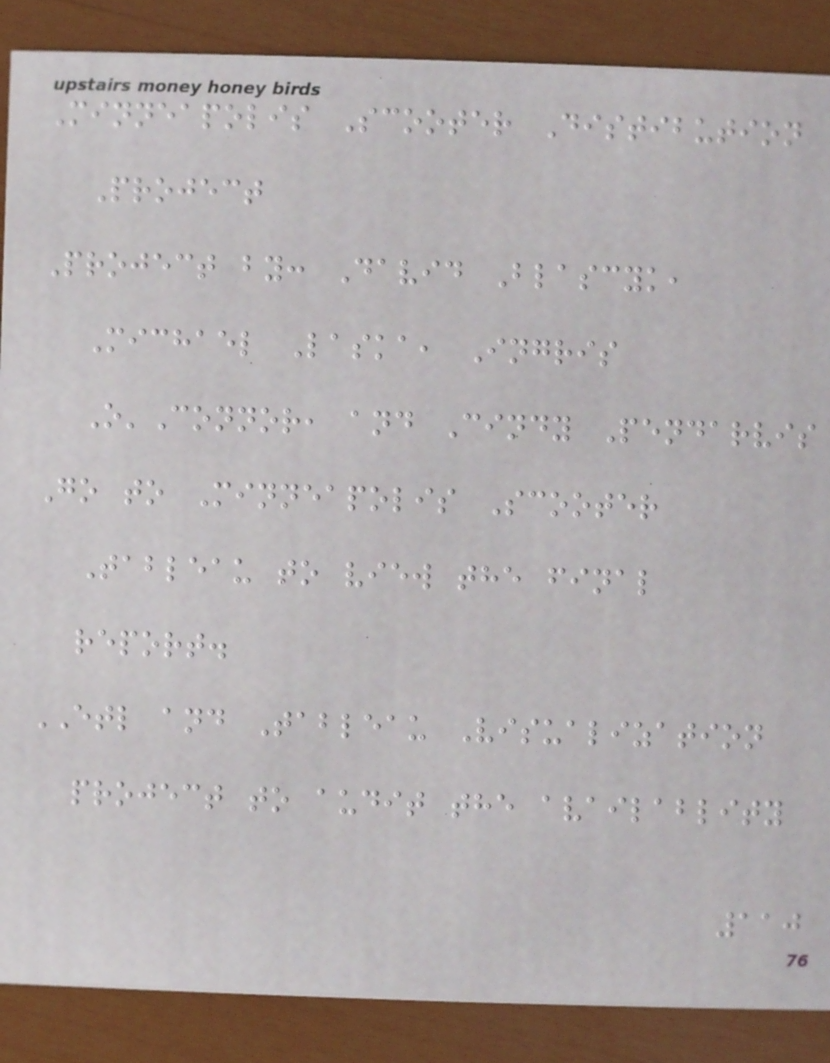Minneapolis Scooter Distibution
Project
Project by: David Blascyk,
Michael Laska, Ingris
O'Connor, and Cindy Pendarvis
Go to Minneapolis Scooter
Tableau to view the final
report.
ETL and Tableau Visualization
project to audit the availablity
110
